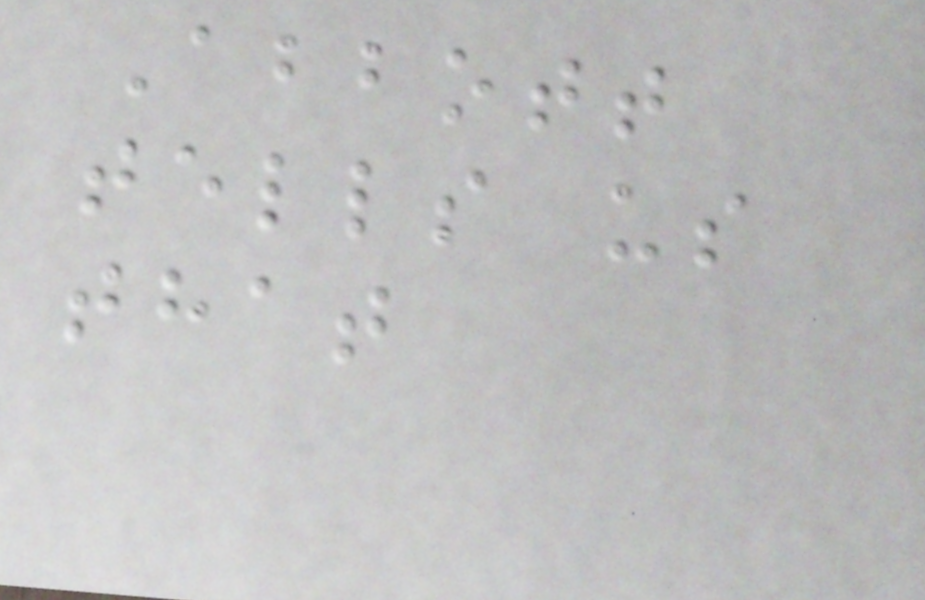Abbott
tells us
that
